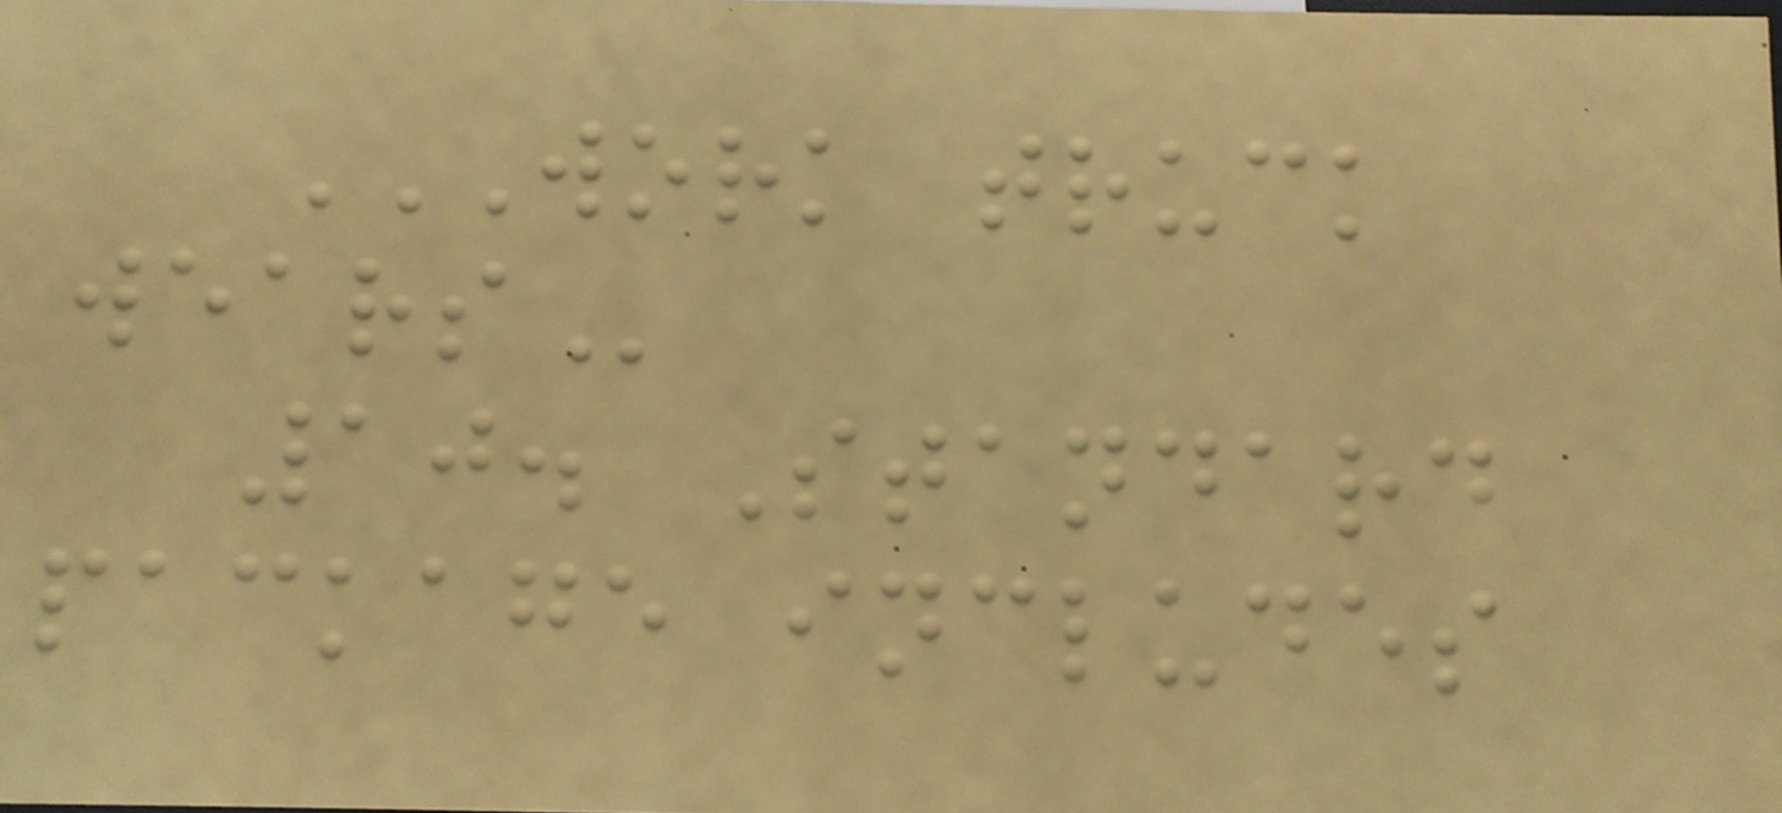WORK TRUCK
WEARS
10. Standard
package includes
